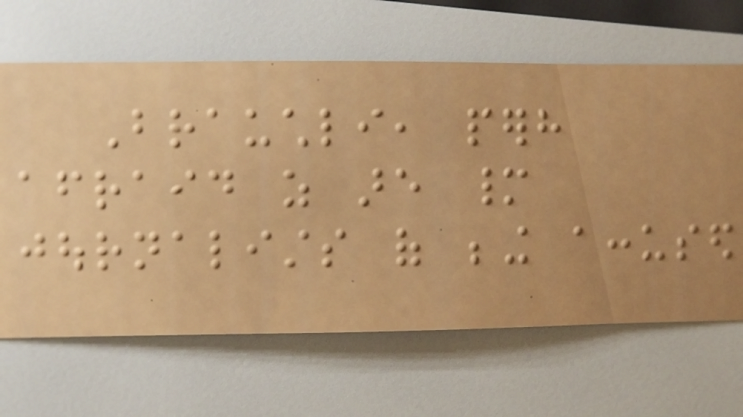Brauchli, perhaps
afraid as are many
journalists of being accused
